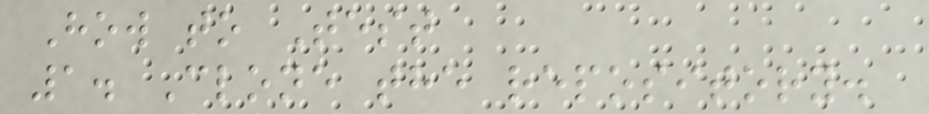How to Test
1. Clone the repository.
